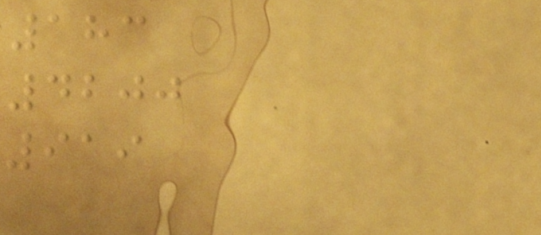183
4200
919
